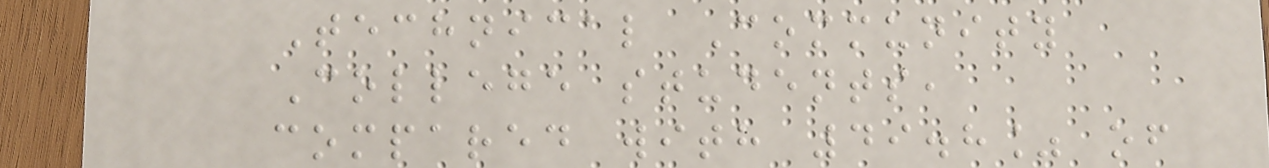Technical Community
College students,
compared with 49.8% of
